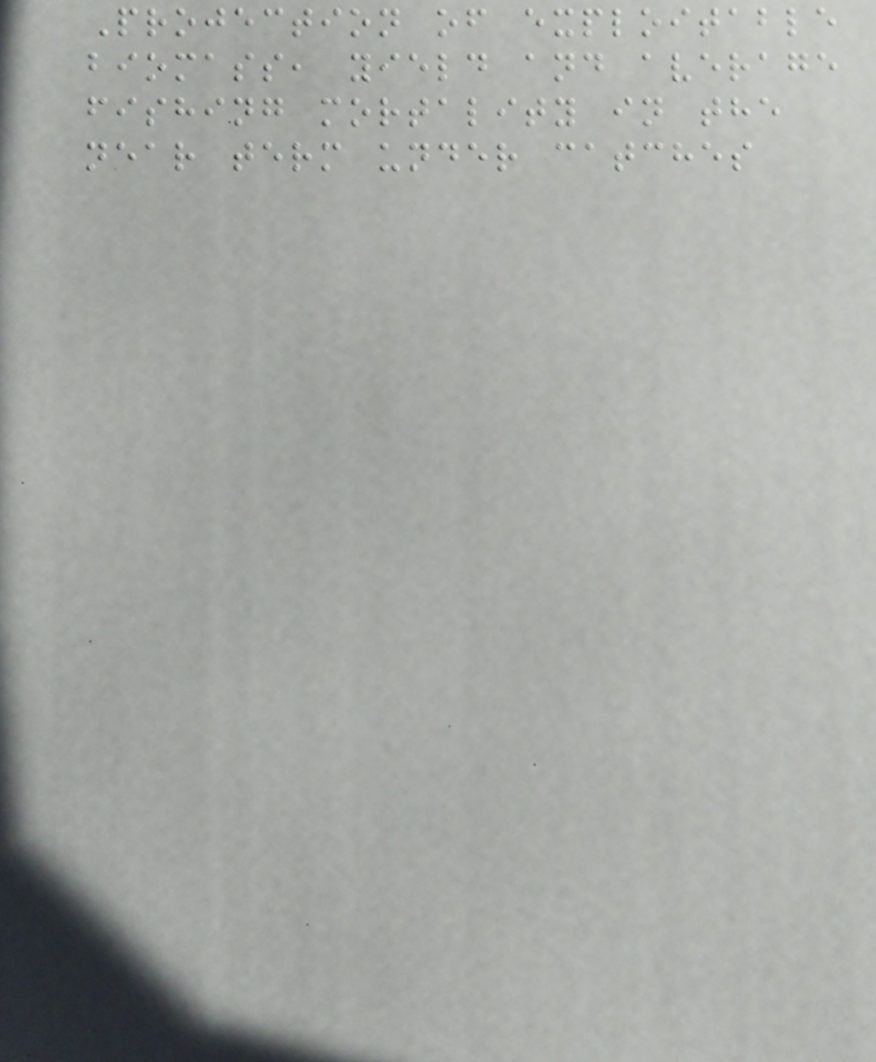Projection of exploitable
biomass, yield and average
fishing mortality in the
near term under catches
